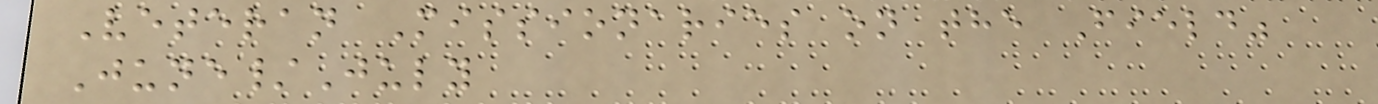Veteran Missionaries on the Field"
June/July
